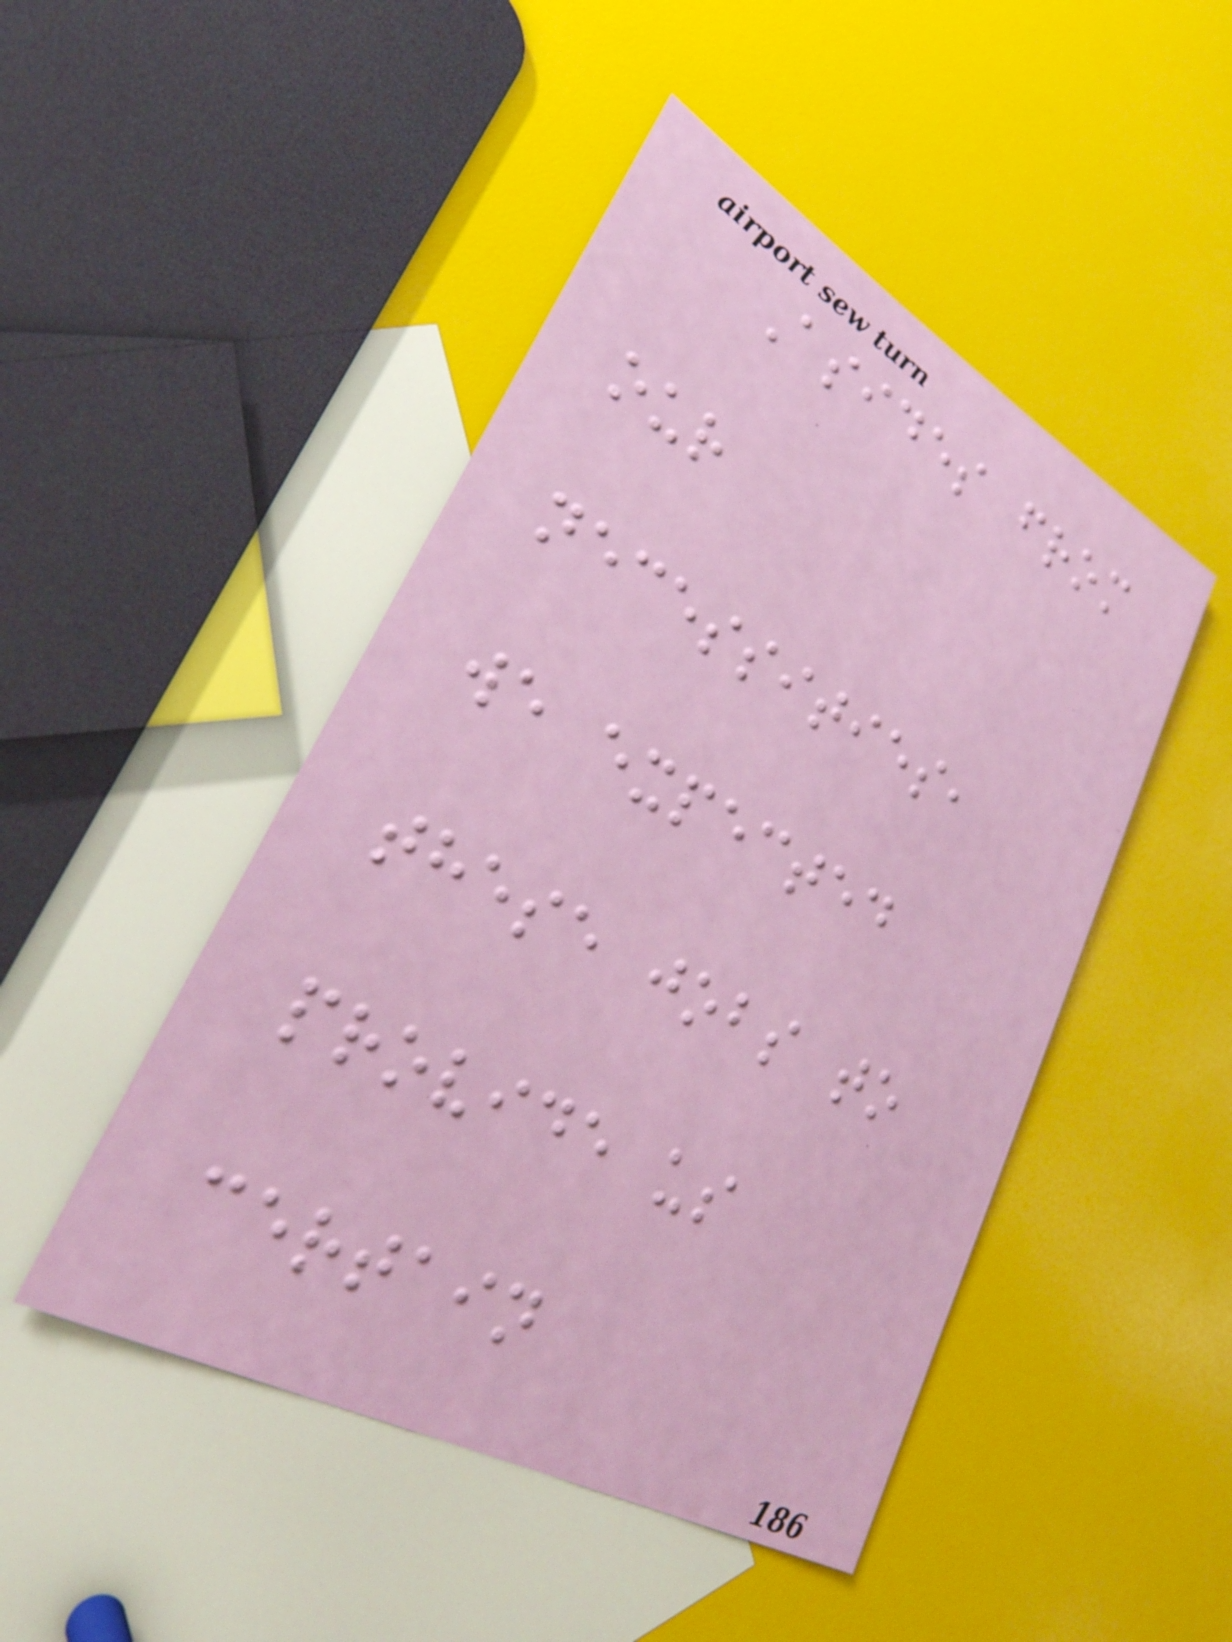Asides from
our
necessities,
we expected
these jobs to
provide us
certain
